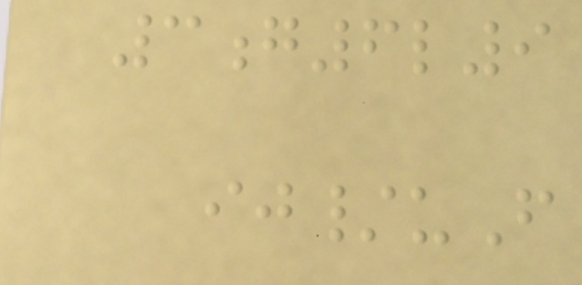3g6l9
ij/uF
